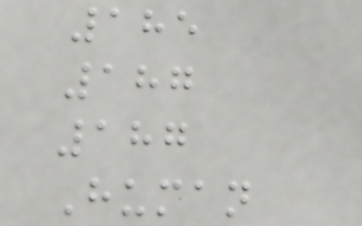185
187
187
Human
